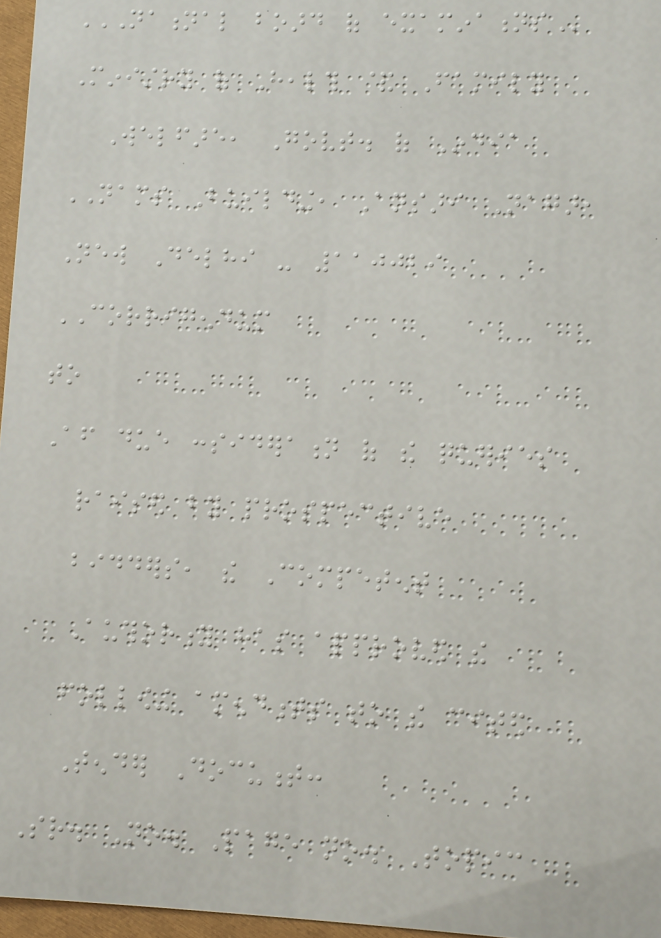NATIONAL BOARD OF EXAMINATIONS
Ministry of Health & Family
Welfare, Govt. of India
NAMS Building, Ansari Nagar,
New Delhi - 110029
CORRIGENDUM
to
After due consideration of the queries
raised by prospective
bidders, the Competent
Authority has approved the
following amendments to the cited
Tender Document:
Sr. No. Page no. Topic
